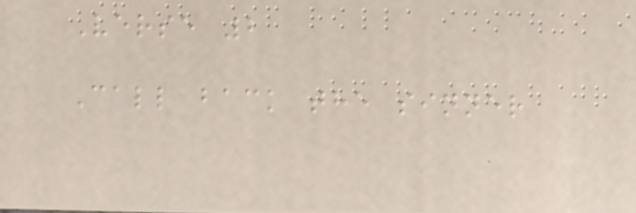Verse 2
Call back the sinner
